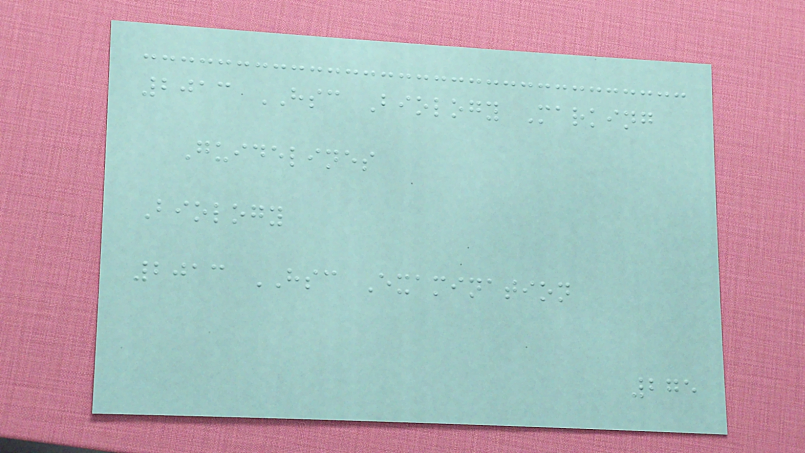2013 HSC Biology Marking
Guidelines
Biology
2013 HSC Examination
275
